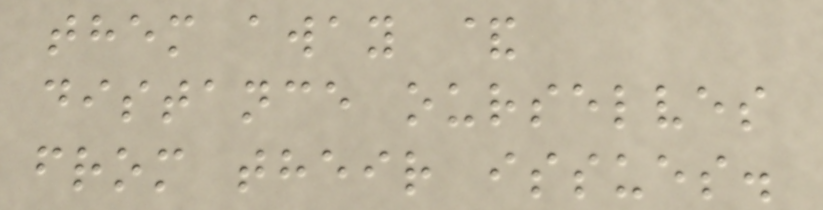them away &
distance ourselves
from their issues.
